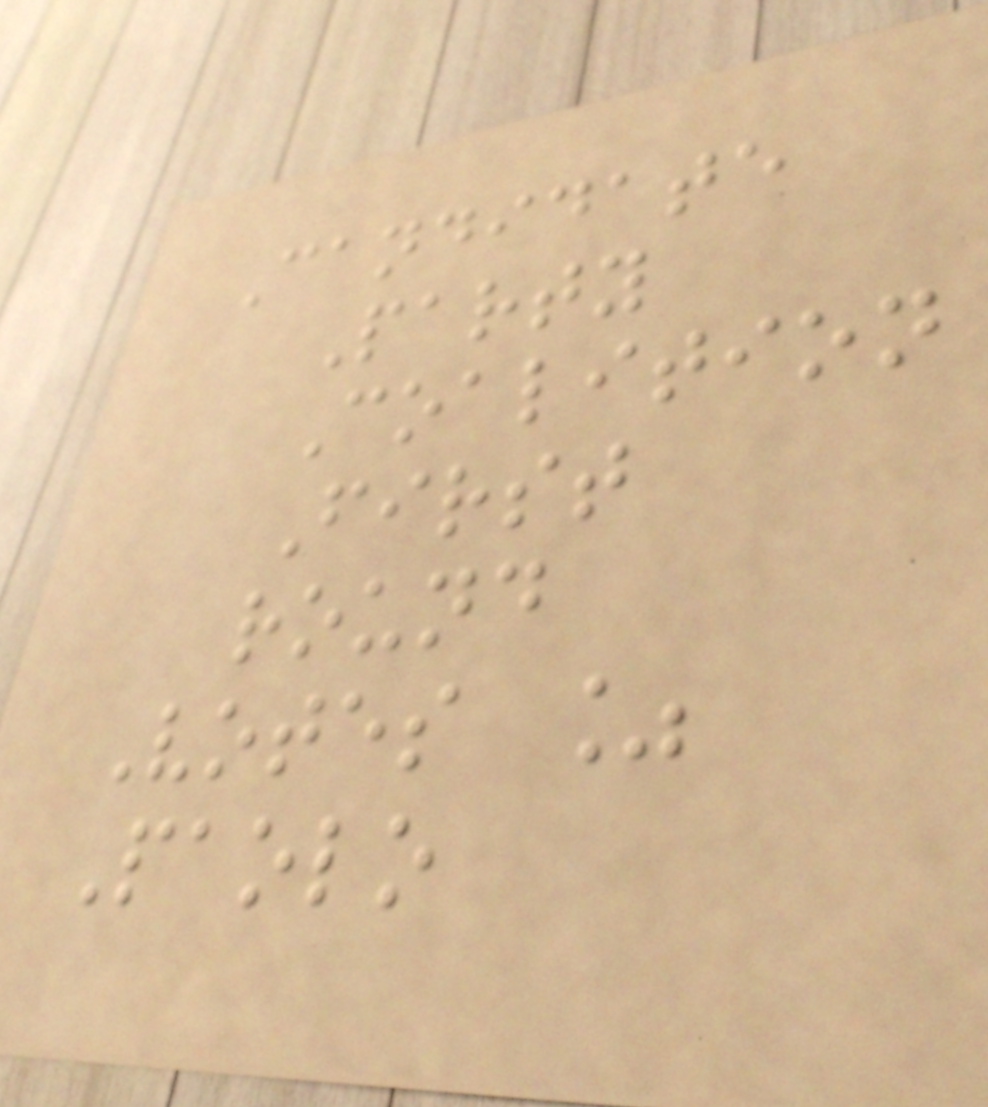Candidate
Party
Coalition
First
round
Votes %
Paolo
